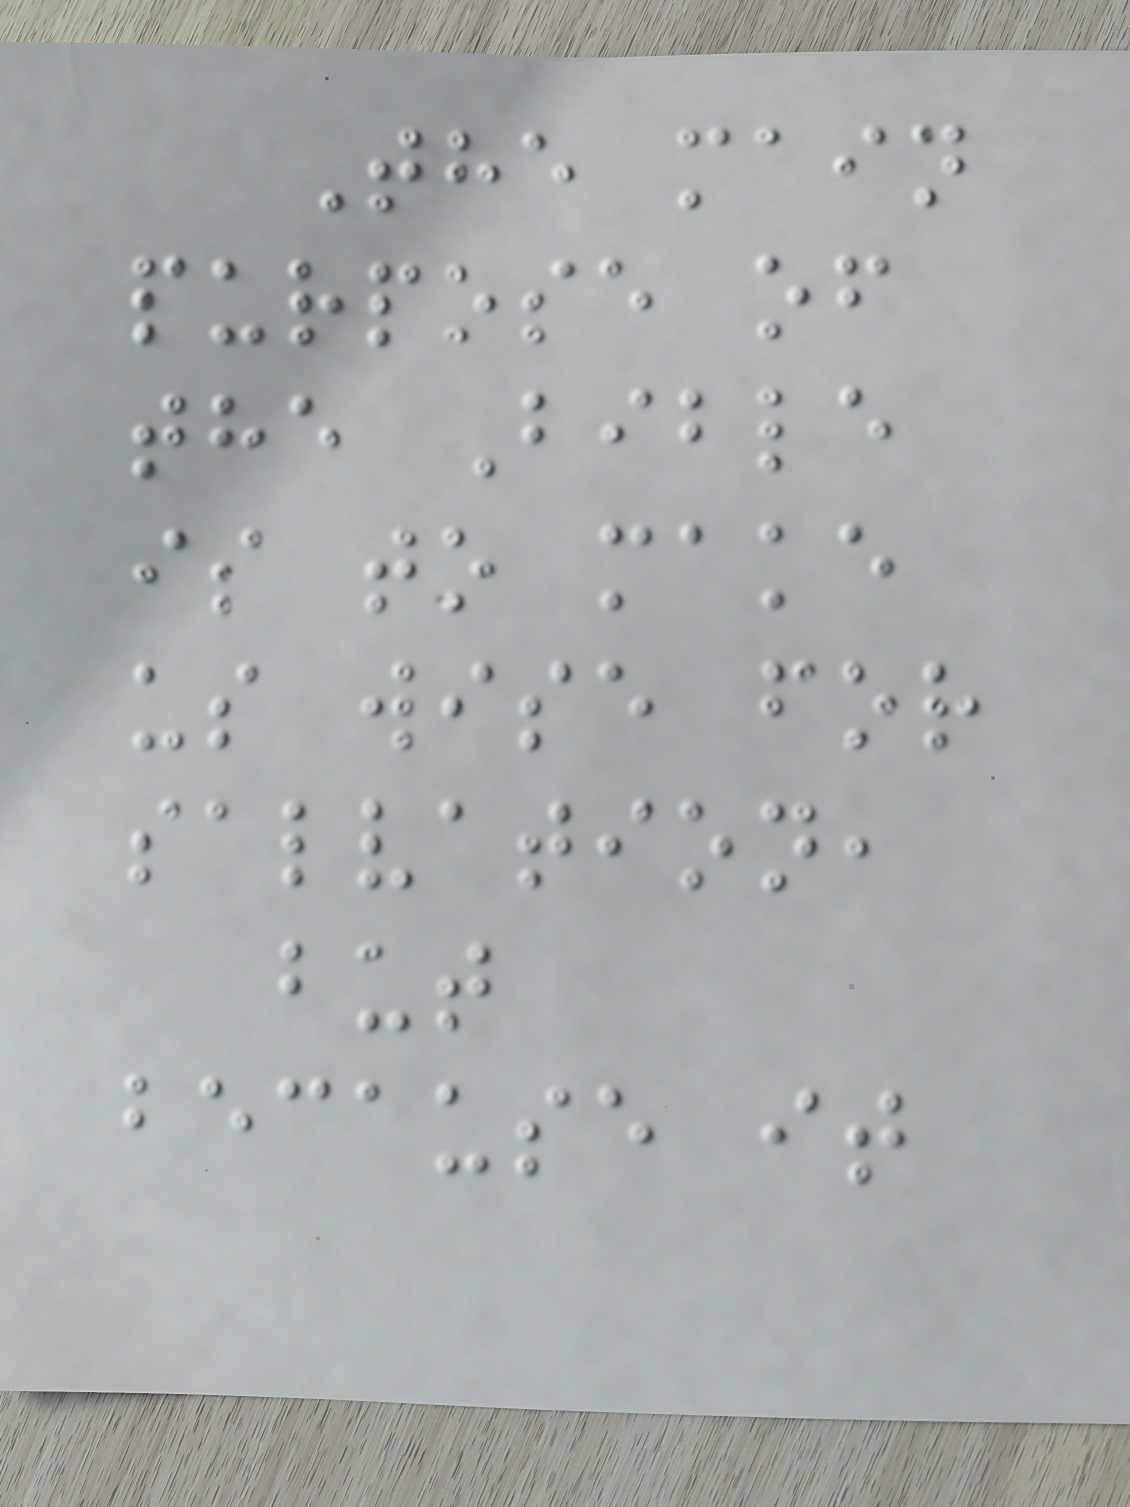The main
purpose of
the Bible
is to make
us wise for
salvation,
but
because it
